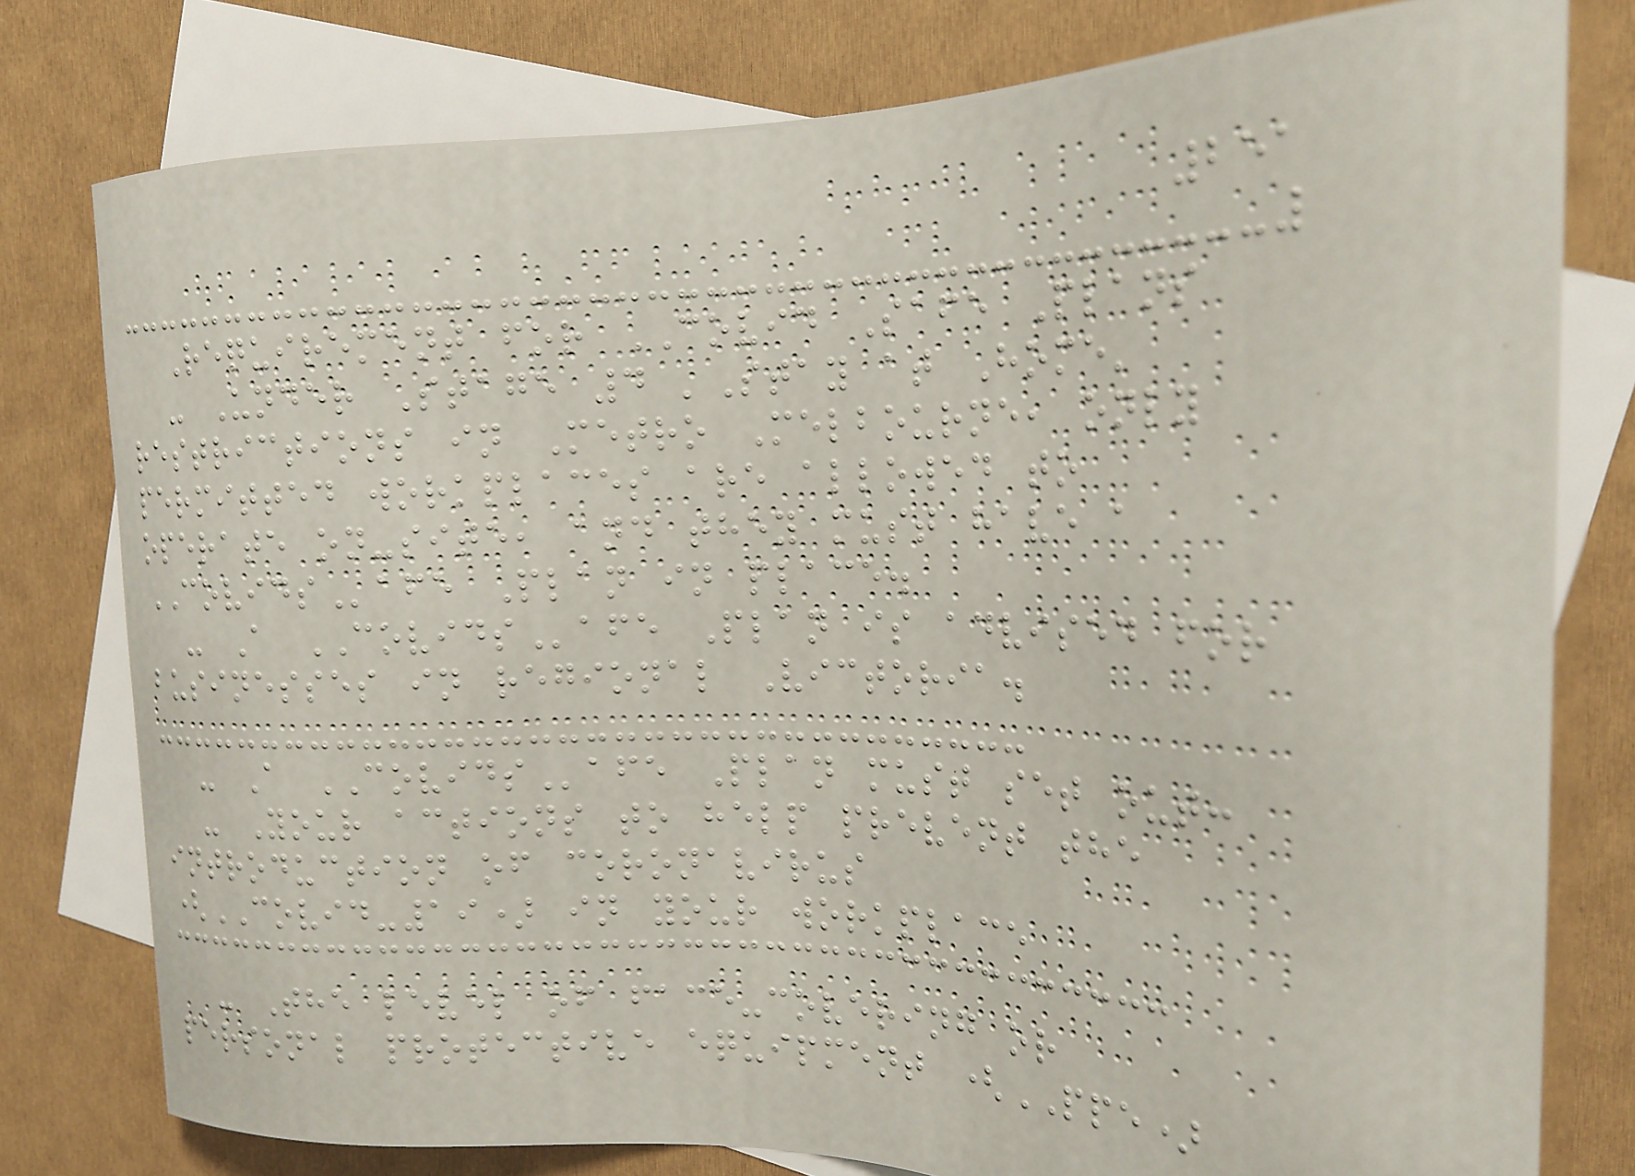251
Requirement for COVID Safe Plans
- Under Stage 4 'Stay at Home'
restrictions in Metro Melbourne, only
permitted workplaces are allowed to
operate on-site, and they must have a
COVIDSafe Plan in place.
- A COVIDSafe Plan is advised for
businesses in regional Victoria.
- A COVIDSafe Plan must set out:
- Your actions to help prevent the
introduction of coronavirus
(COVID-19) in your workplace
- The level of face-covering or
personal protective equipment (PPE)
